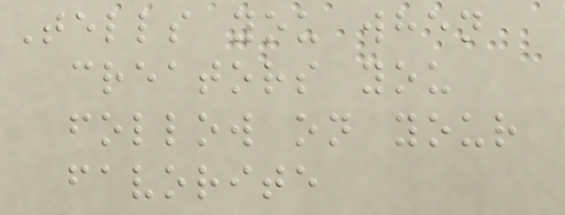Tells you when
creators you
follow on your
favorite
